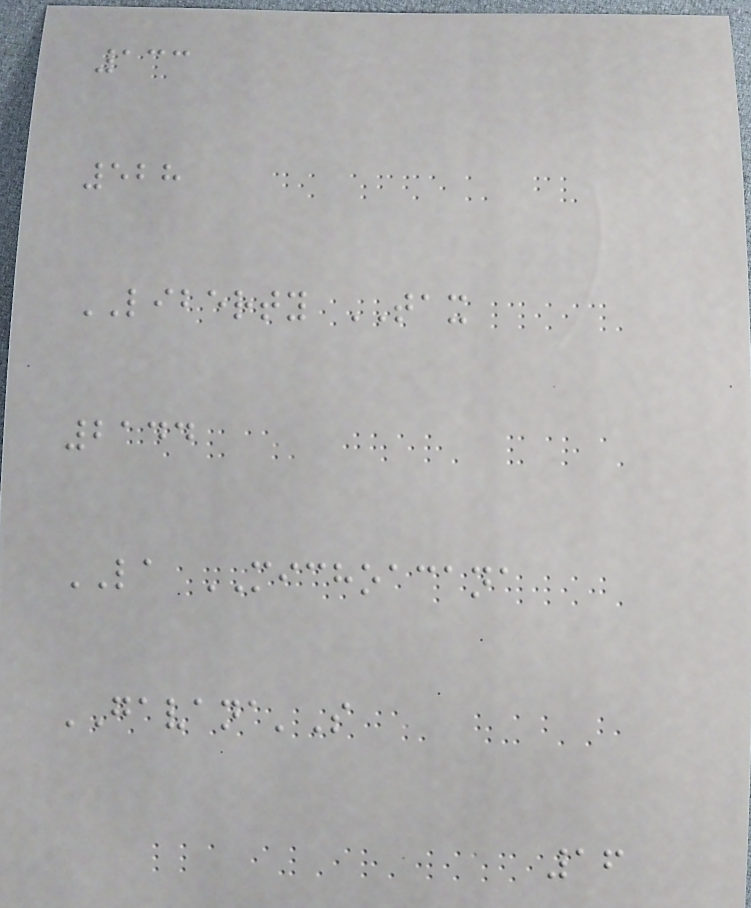133
528
LIBERTY TAX
2144
LA MICHOACANA
GAVANA'S
16
